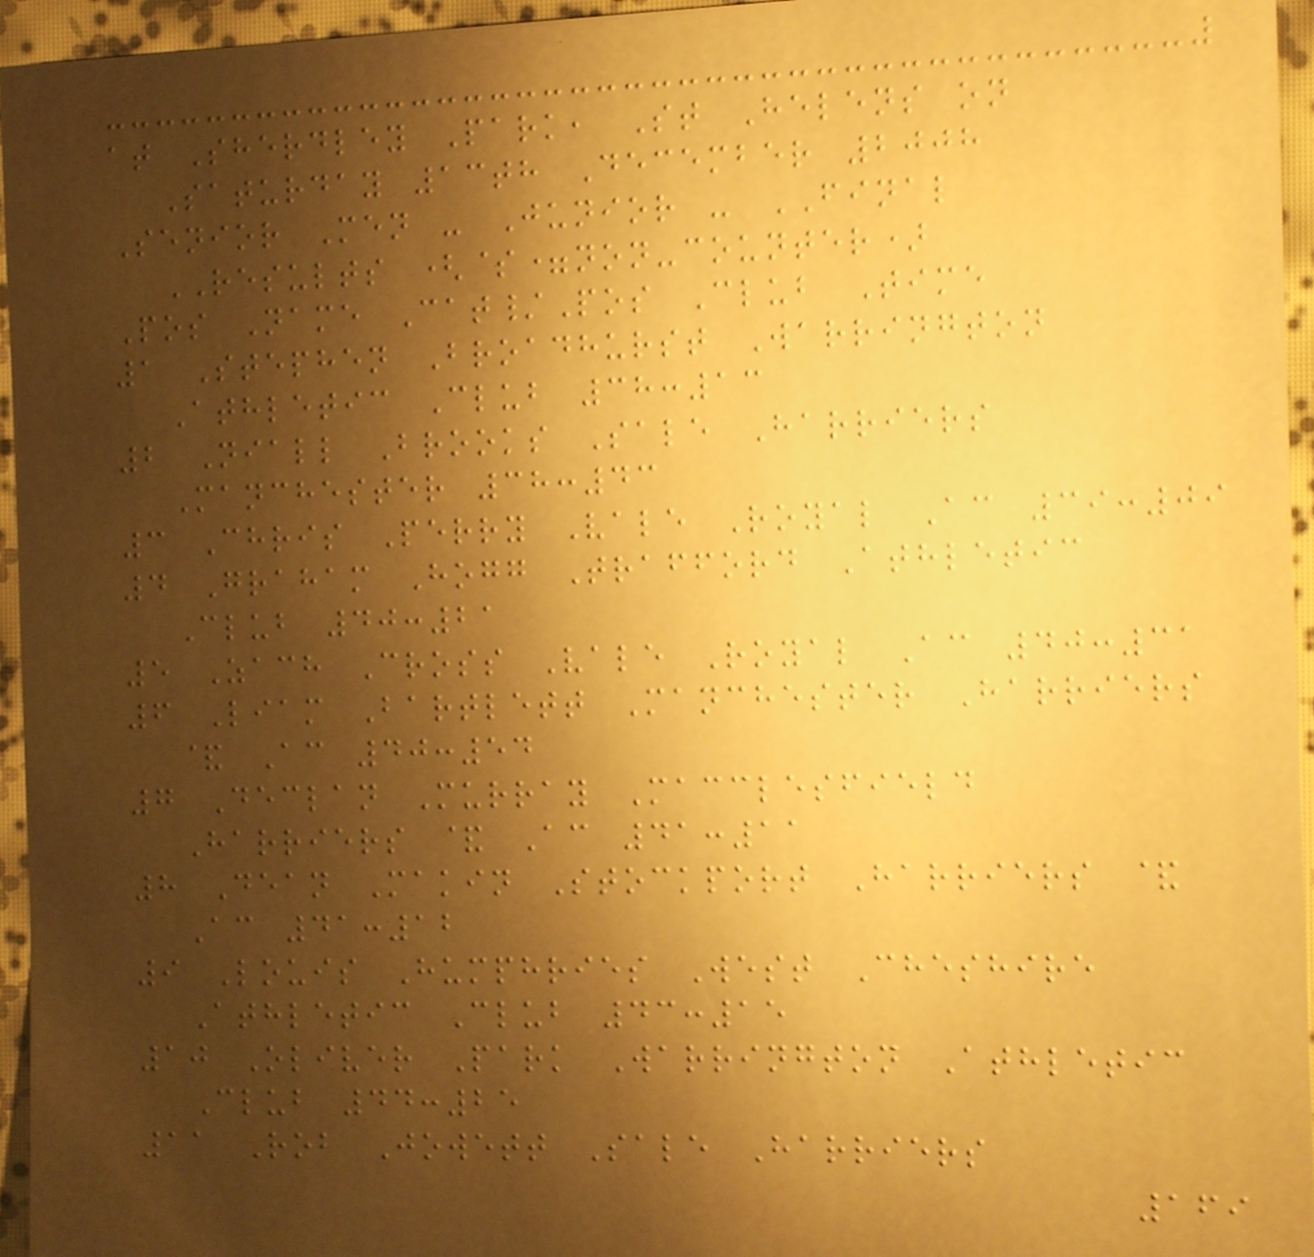at Sherdley Park, St Helens on
Saturday 13th December 2008
Senior Men - Junior - FINAL
RESULTS ($=non-counter)
Pos Name Cat/Pos Club Time
1 Stephen Broadhurst Warrington
Athletic Club 38:13
2 Niall Brooks Sale Harriers
Manchester 38:43
3 Chris Perry Vale Royal Ac 39:09
4 Graham Hogg Trafford Athletic
Club 40:21
5 Zach Cross Vale Royal Ac 40:31
6 Liam Bartlett Manchester Harriers
& Ac 40:54
7 Declan Murray Macclesfield
Harriers & Ac 41:11
8 Dean Makin Stockport Harriers &
Ac 41:12
9 Louis Humphries West Cheshire
Athletic Club 43:15
10 Oliver Park Warrington Athletic
Club 44:25
11 Rob Jowett Sale Harriers
169
